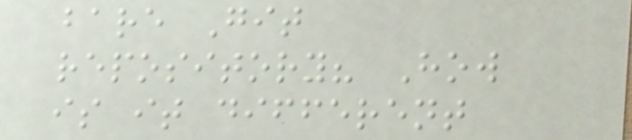bare Git
repository? How
is it different
